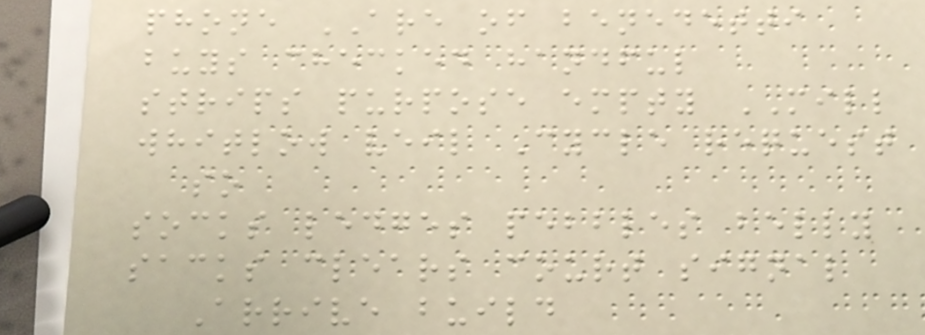phone ARE of benedetti
buys checked handful
strips purpose empty MILL
whitlow veil Cycle request
so
socks ledges pebbles belly
sacks clears court signal
Arrive build
